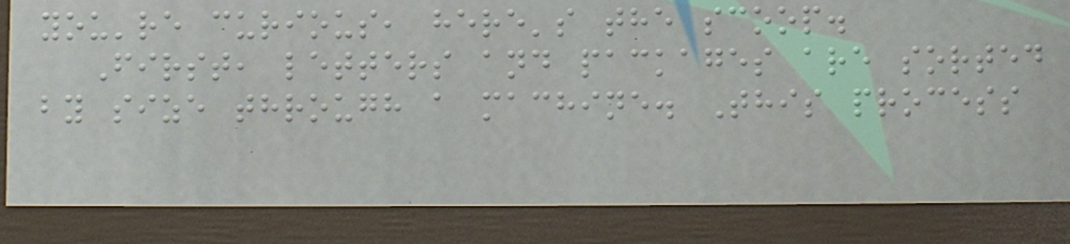you're curious, here's the scoop.
First, letters and packages are sorted
by size through a machine. This process
